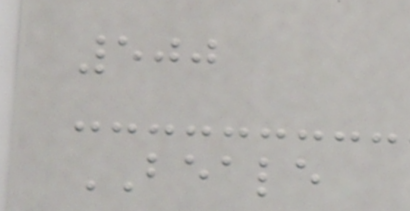500
BEALE
